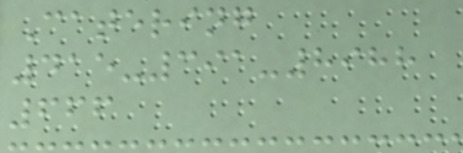Catering
415-391-8988
666
